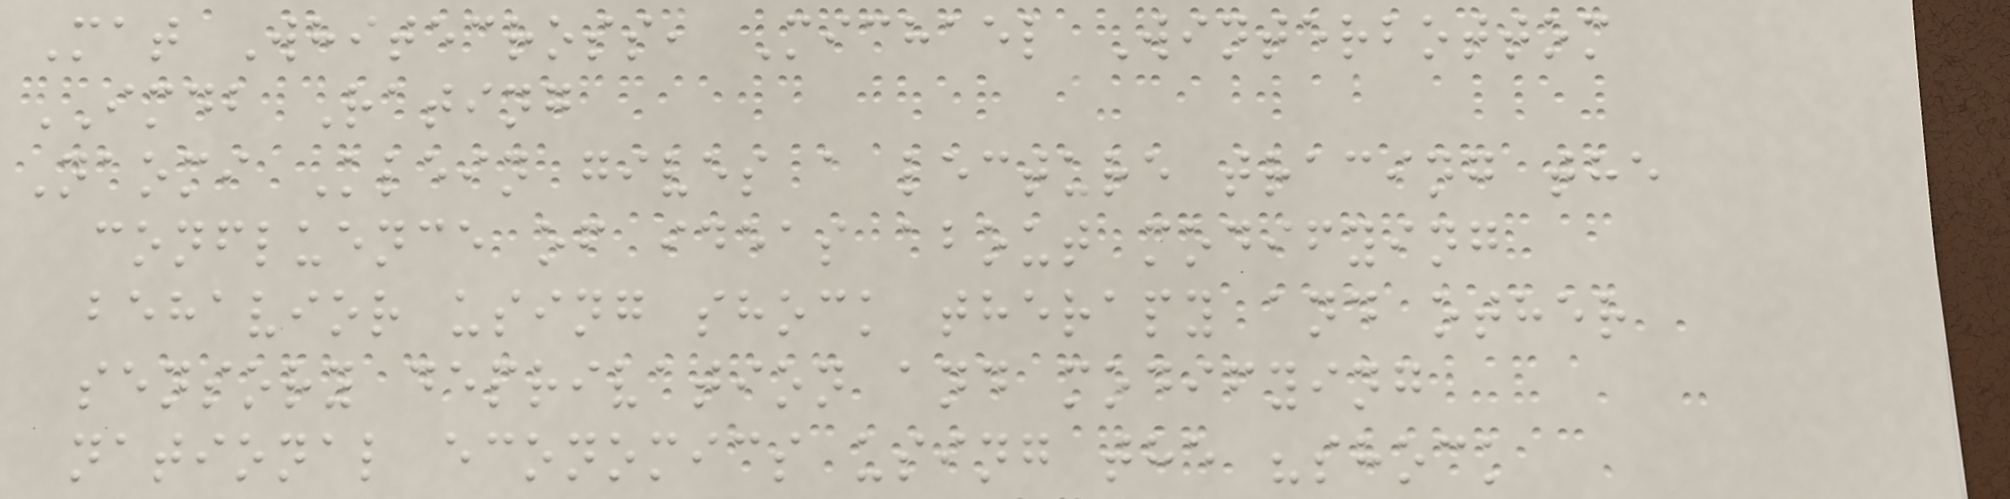Mat Whitecross, Michael Winterbottom
IMDB Rating
Naomi Klein gives a lecture tracing the
confluence of ideas about modifying
behavior using shock therapy and other
sensory deprivation and modifying
national economics using the "shock
